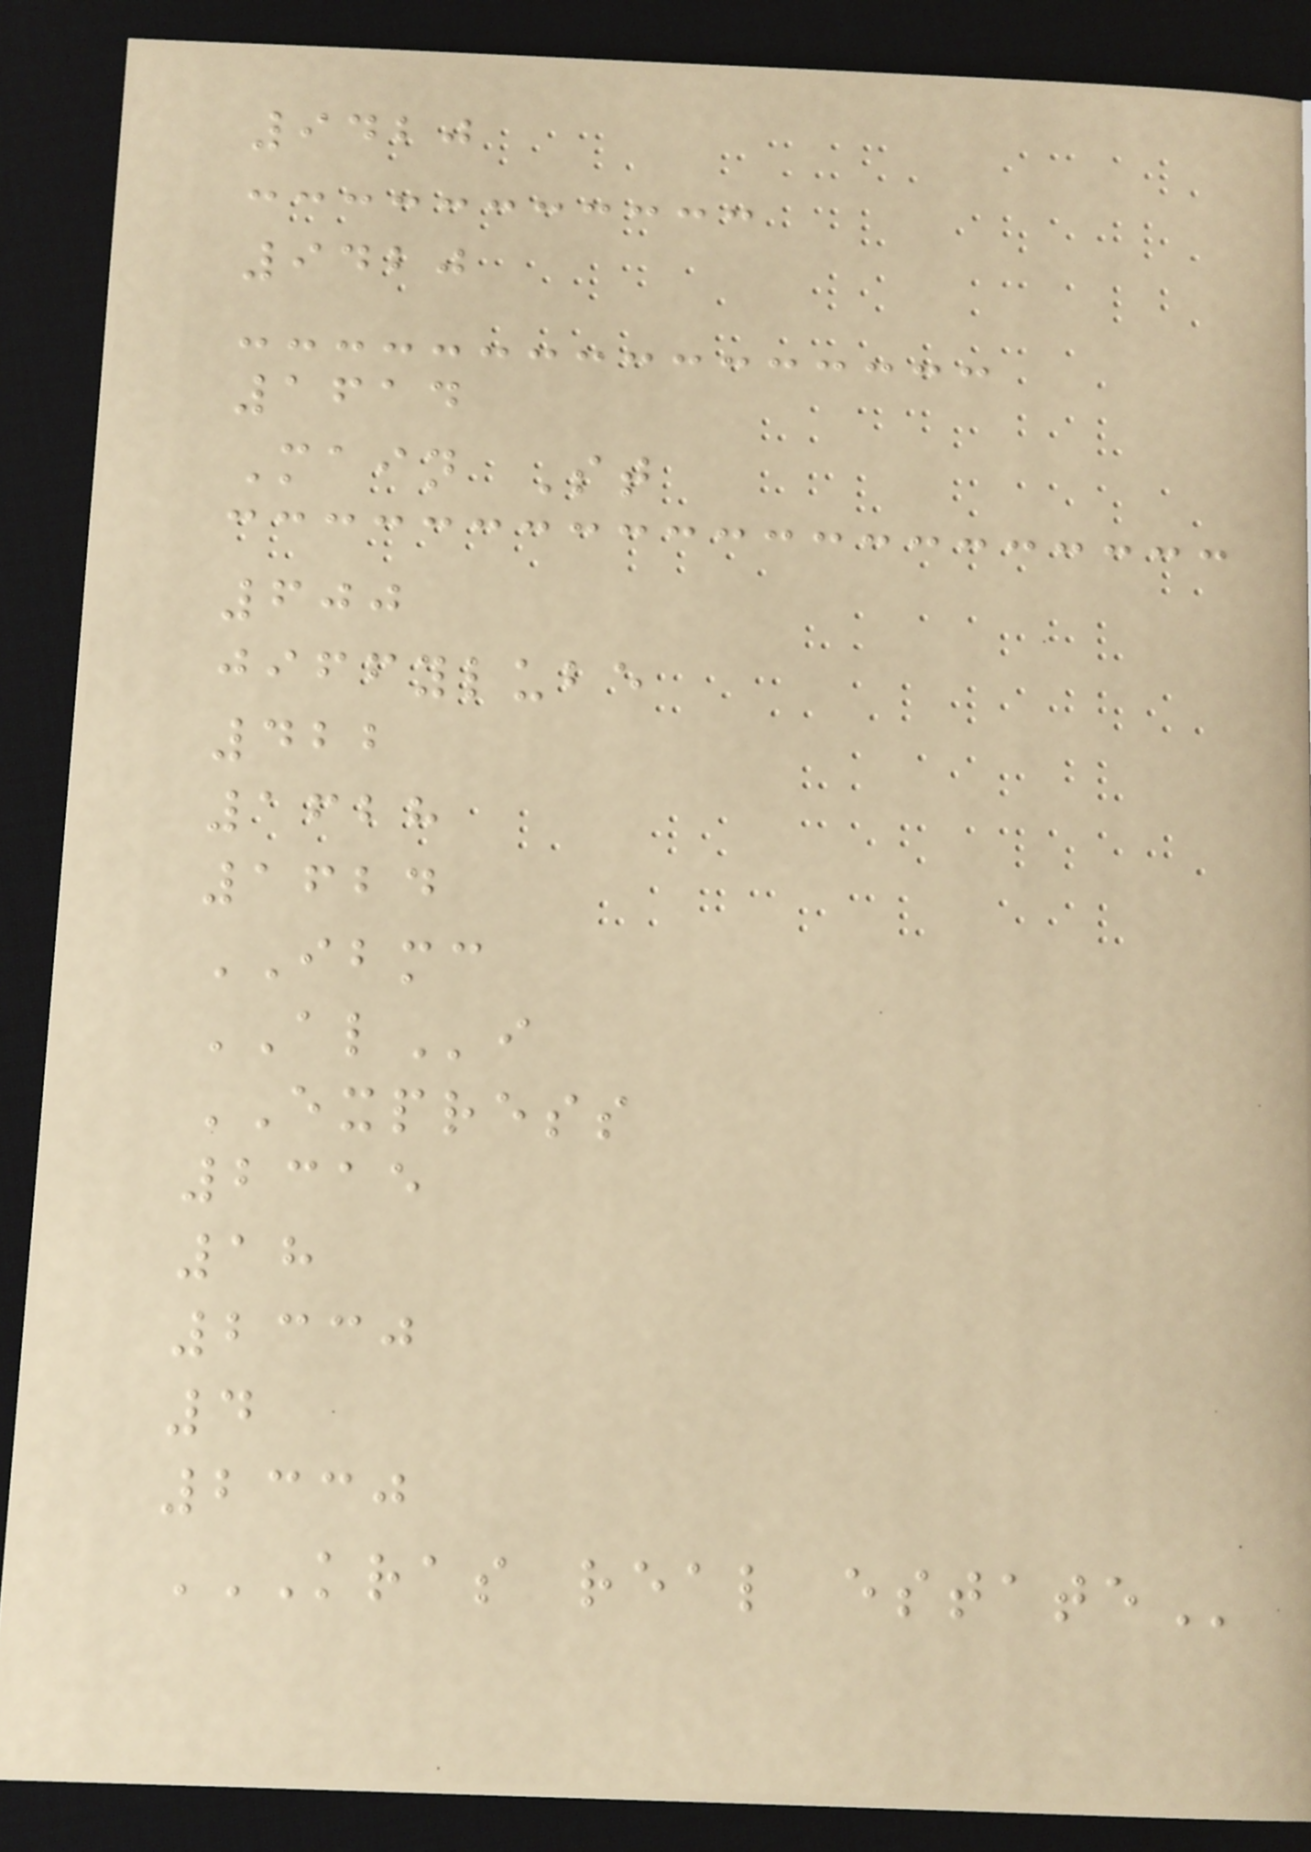9420
9420
1614
Main St
600
jiffylube
422
1628
1624
IBMC
ALi
EXPRESS
2315
18
2330
4
2330
KRAS REAL ESTATE
